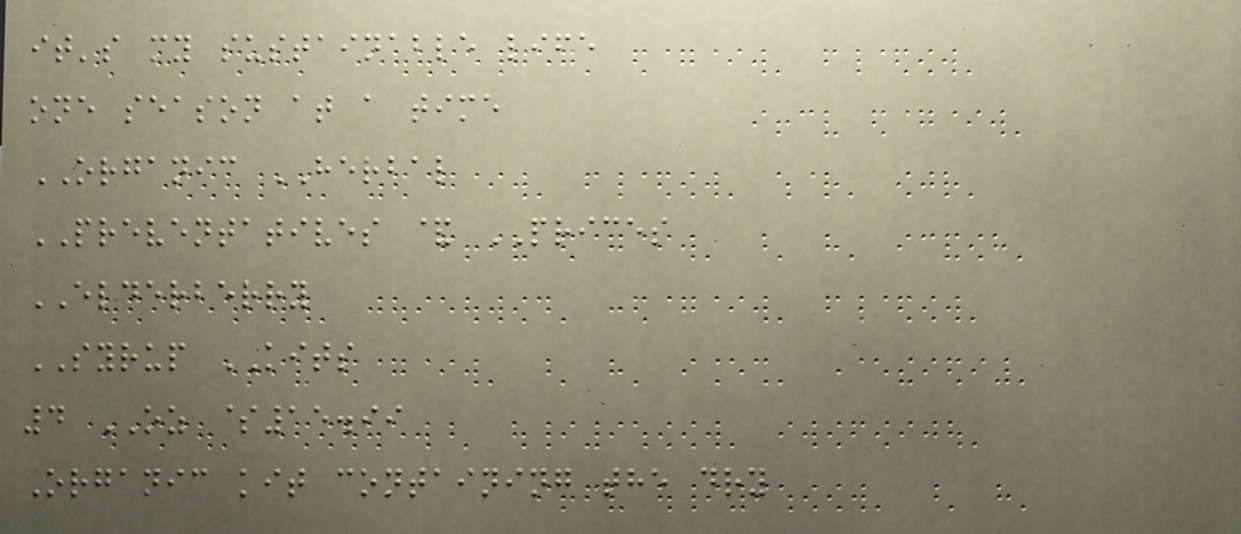it's my sustainable life
one season at a time
ORGANIC HERBAL
PREVENTATIVES & PRICES
ELDERBERRY
SYRUP KITS
4 OZ $15.99
Organic kit containing the dry
